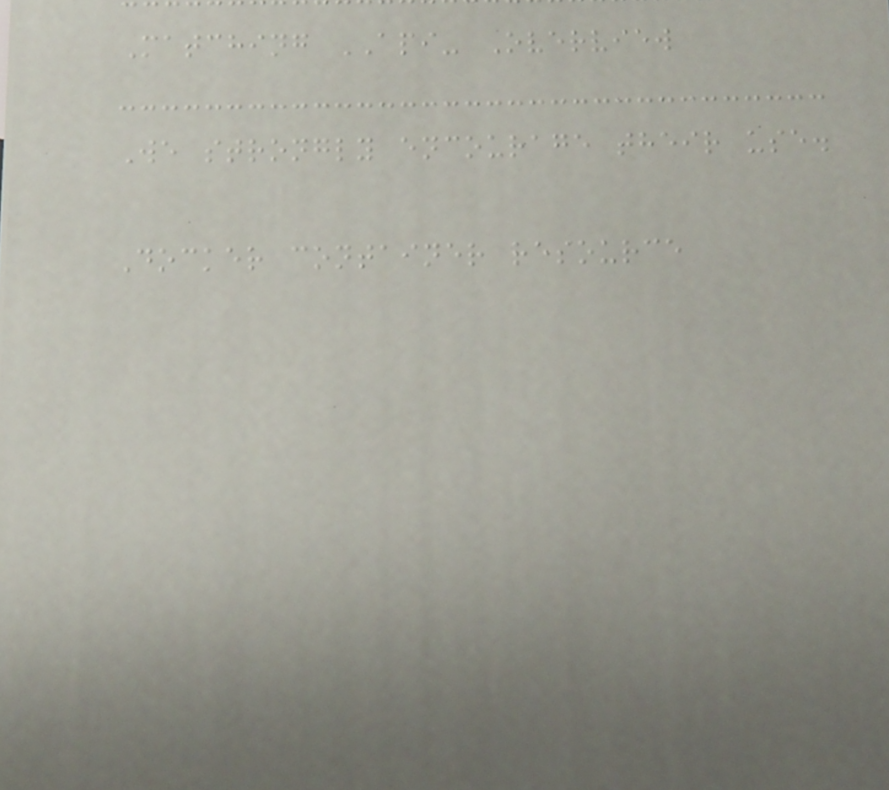Matching API- Overview
We strongly encourage their use.
Docker container resource
